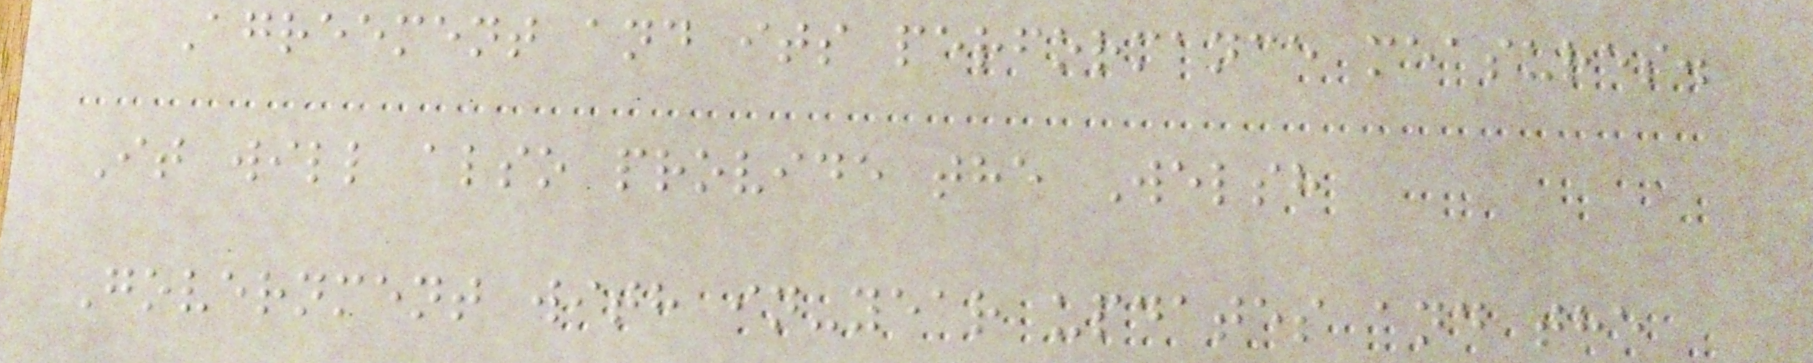Agreement and its performance measures.
It will also provide the Welsh
Government with in-year updates and the
